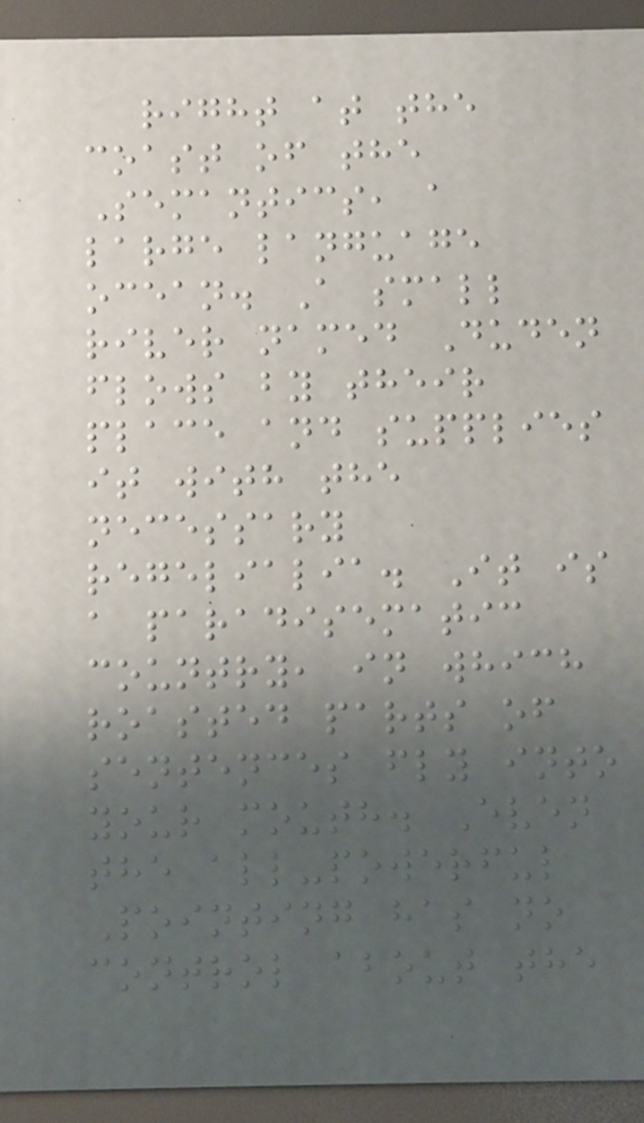right at the
coast of the
Semantics, a
large language
ocean. A small
river named Duden
flows by their
place and supplies
it with the
necessary
regelialia. It is
a paradisematic
country, in which
roasted parts of
sentences fly into
your mouth. Even
the all-powerful
Pointing has no
control about the
